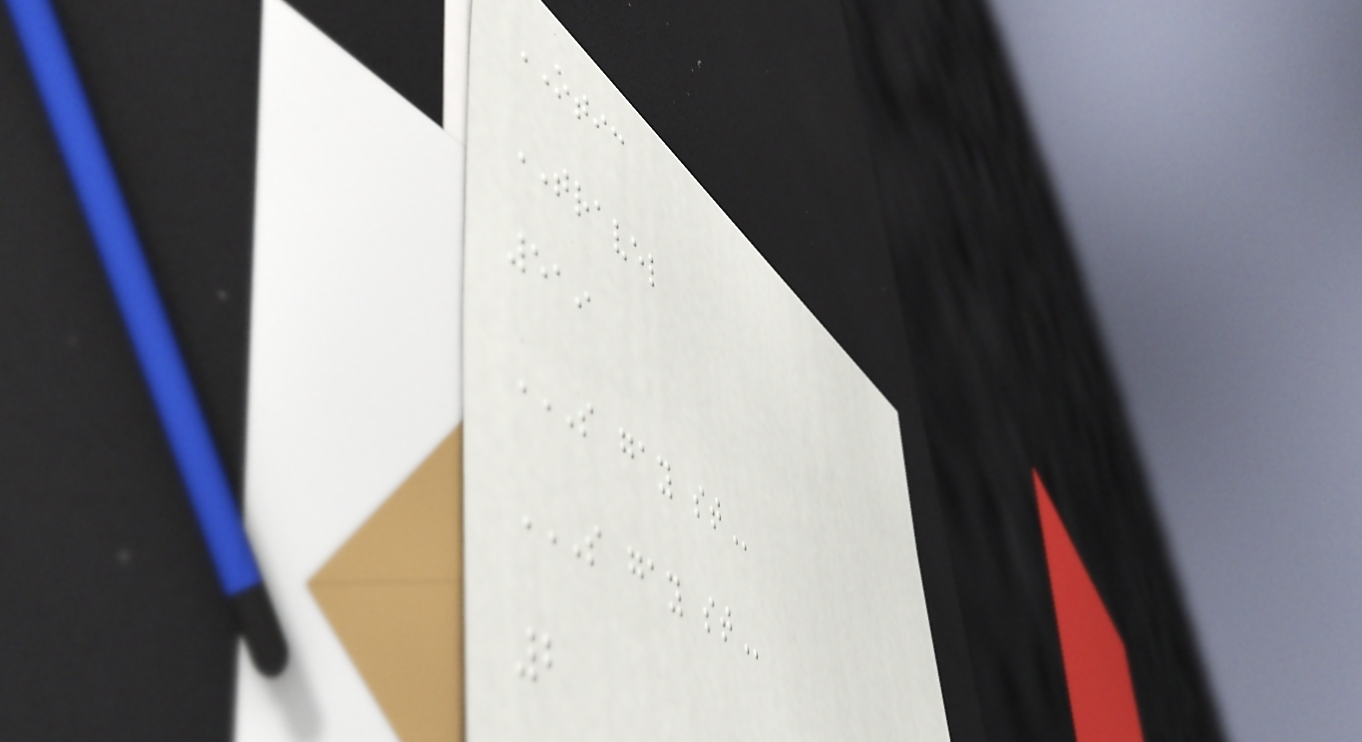OTIC
TRAVEL
519
S GAY ST
S GAY ST
2
